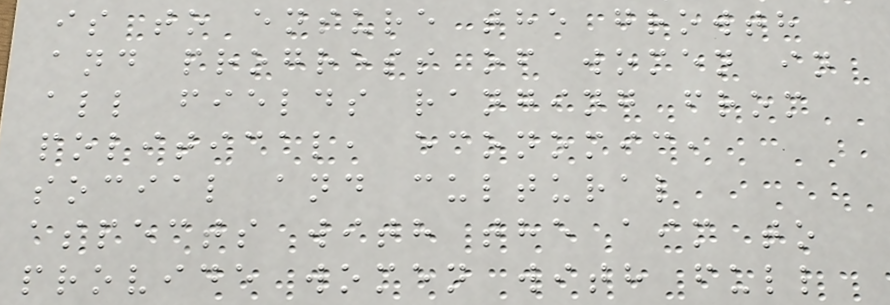is to ensure the growth
and progress of women in
all fields ranging from
political, economic,
social and cultural
aspects with the aim to
provide women with full
